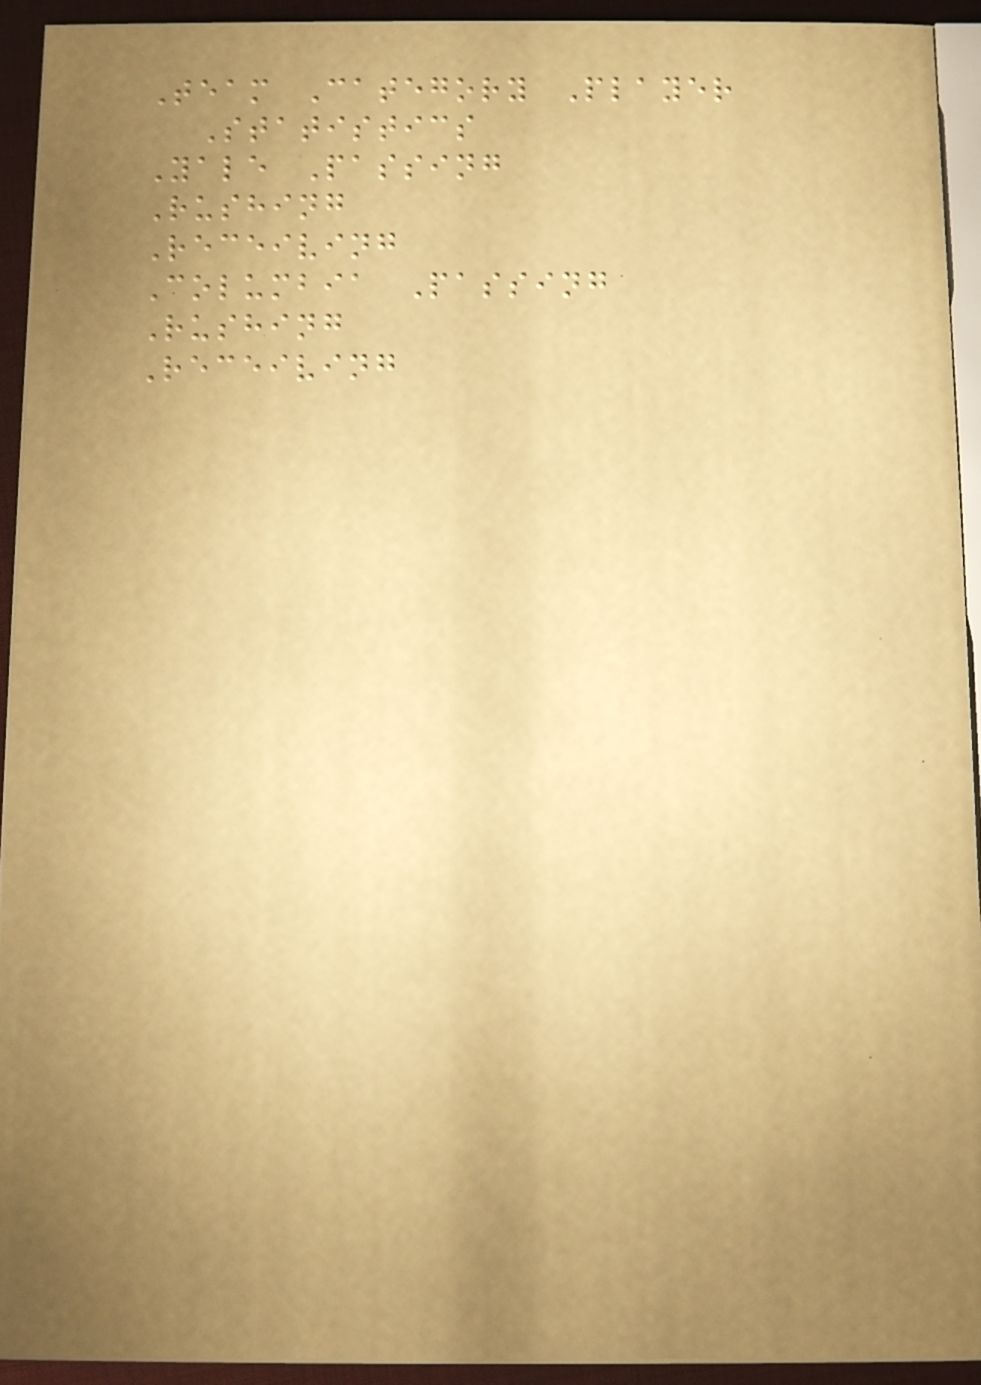Team Category Player
Statistics
Yale Passing
Rushing
Receiving
Columbia Passing
Rushing
Receiving
